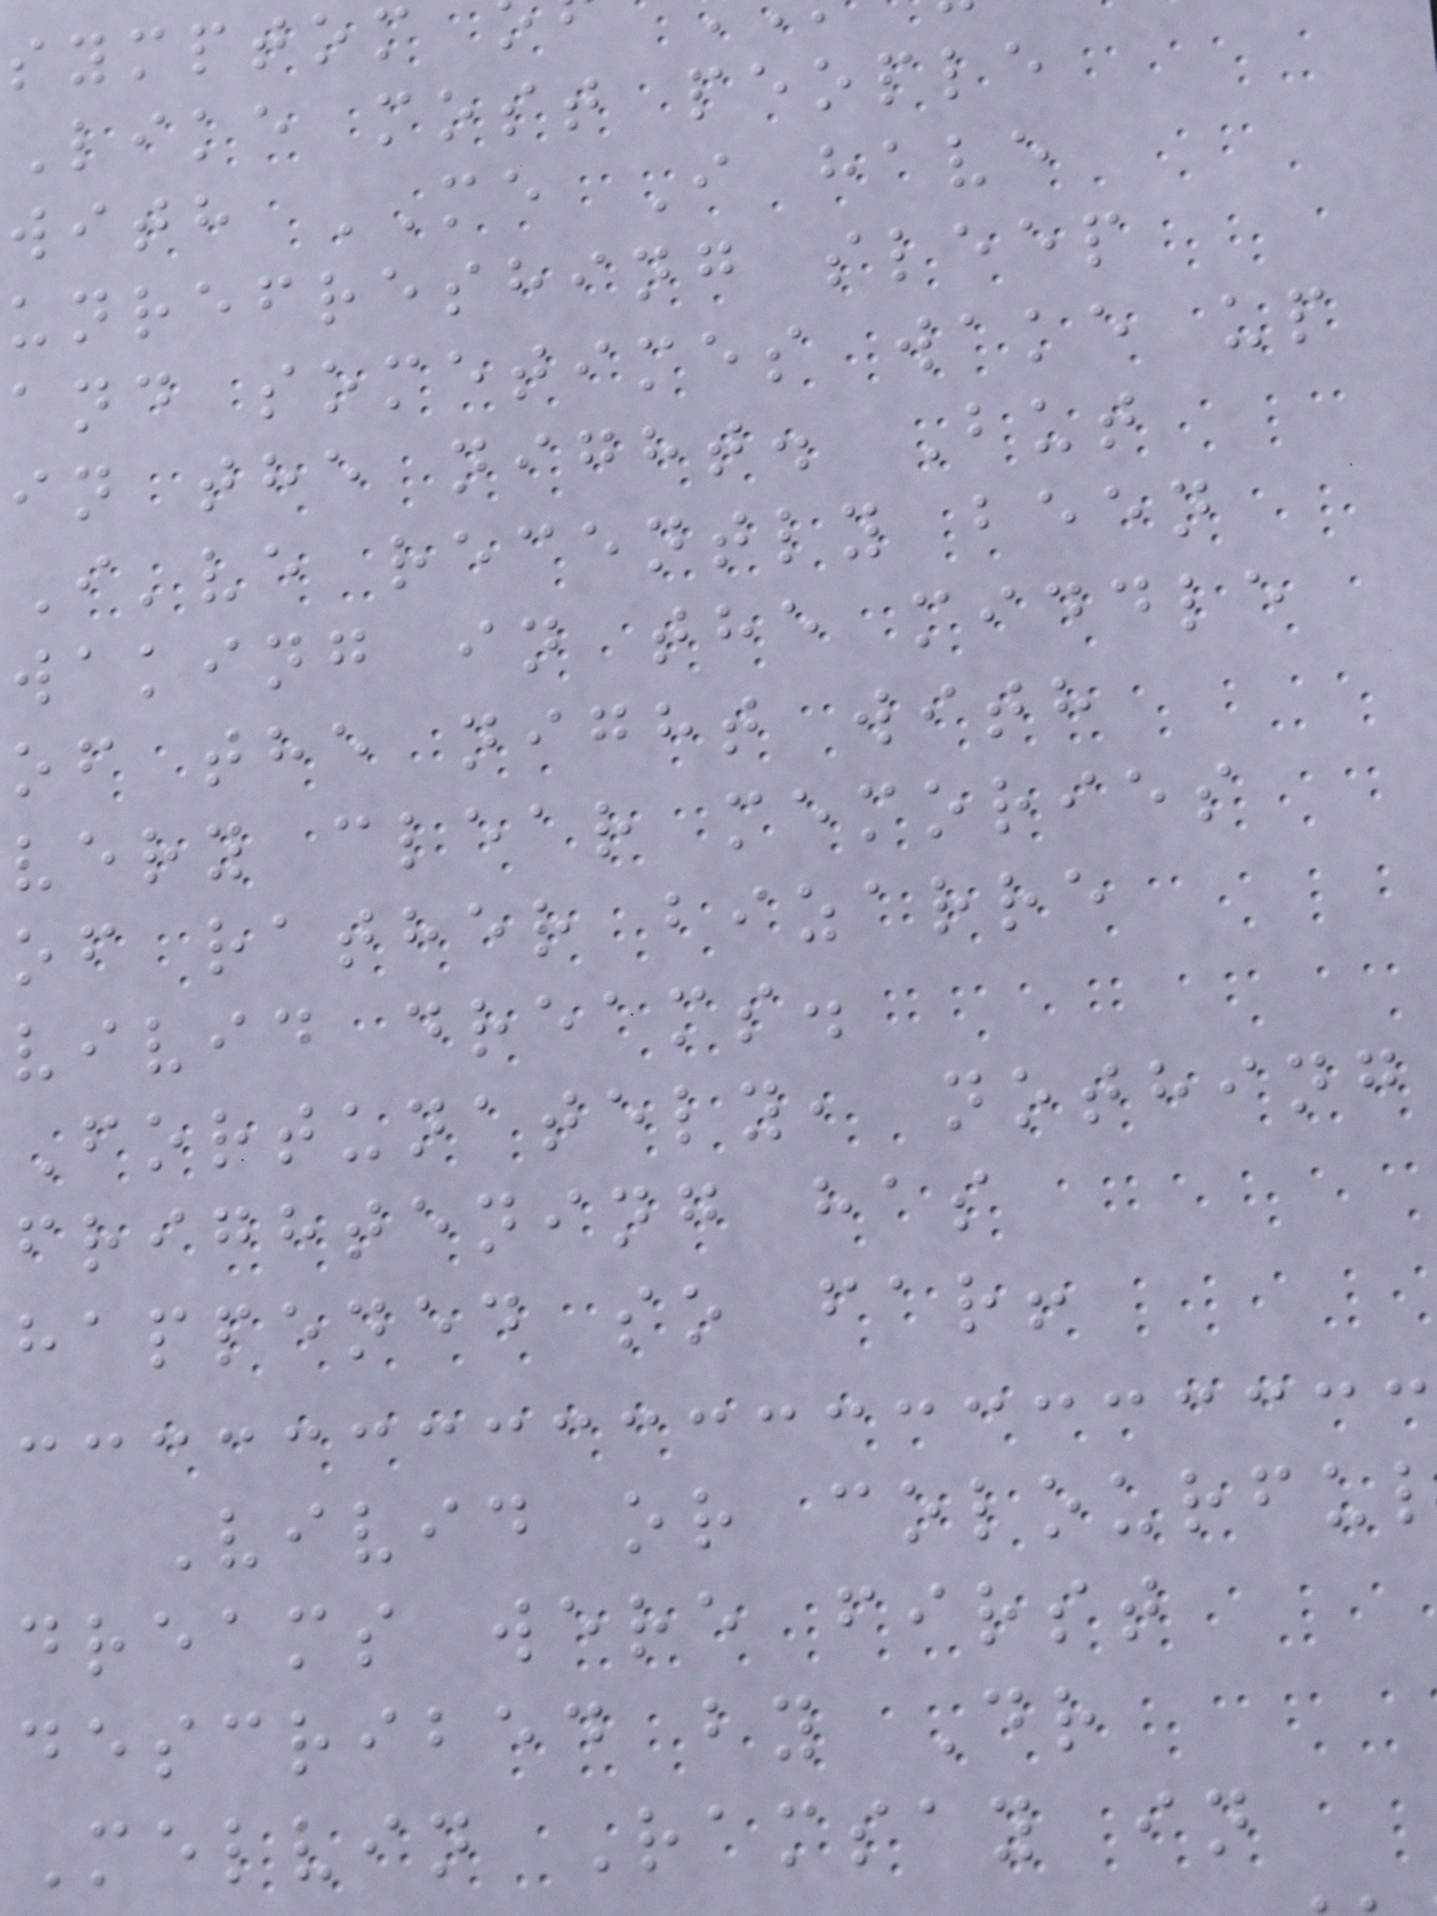symptom
Like most people
with ME I have
unrefreshing sleep
and sometimes wake up
in the night. But
I've recently been
waking in the middle
of the night with
very clear memories
of rather bizarre
vivid dreams.
Fortunately, nothing
frightening has
happened so far!
Vivid or colourfu
dreams were first
described by Dr
Melvin Ramsay in
